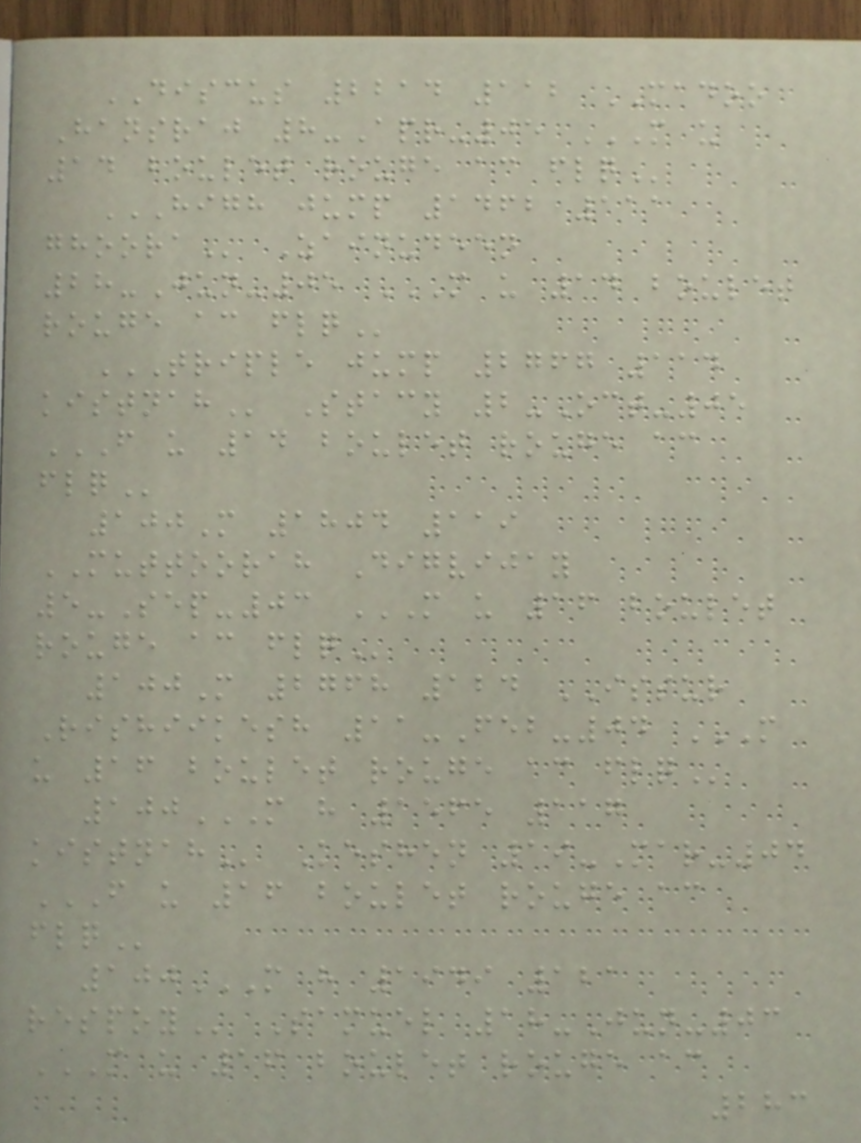DISCUS 2214 112 MADOO
Hansraj 8-Apr-05 M U
14 BOULET ROUGE AC FLQ
HIGH JUMP 1462 111
GHOORA Zainudeen
28-Jun-05 M U 14 BOULET
ROUGE AC FLQ
TRIPLE JUMP 2767 114
KISTNAH Stacy 2-Oct-05
F U 14 BOULET ROUGE AC
FLQ
100M 1804 119
MUTTOORAH Digvijay
5-Sep-03 M U 16 BOULET
ROUGE AC FLQ
100M 2768 124 ISSUR
Rishiikesh 11-Feb-04 M
U 16 BOULET ROUGE AC FLQ
100M H 1565 117
KISTNAH Keshen 19-Mar-04
F U 16 BOULET ROUGE AC
FLQ
100M H 1949 121
RESPOY Samuel 18-Jun-03
M U 16 BOULET ROUGE AC
283
